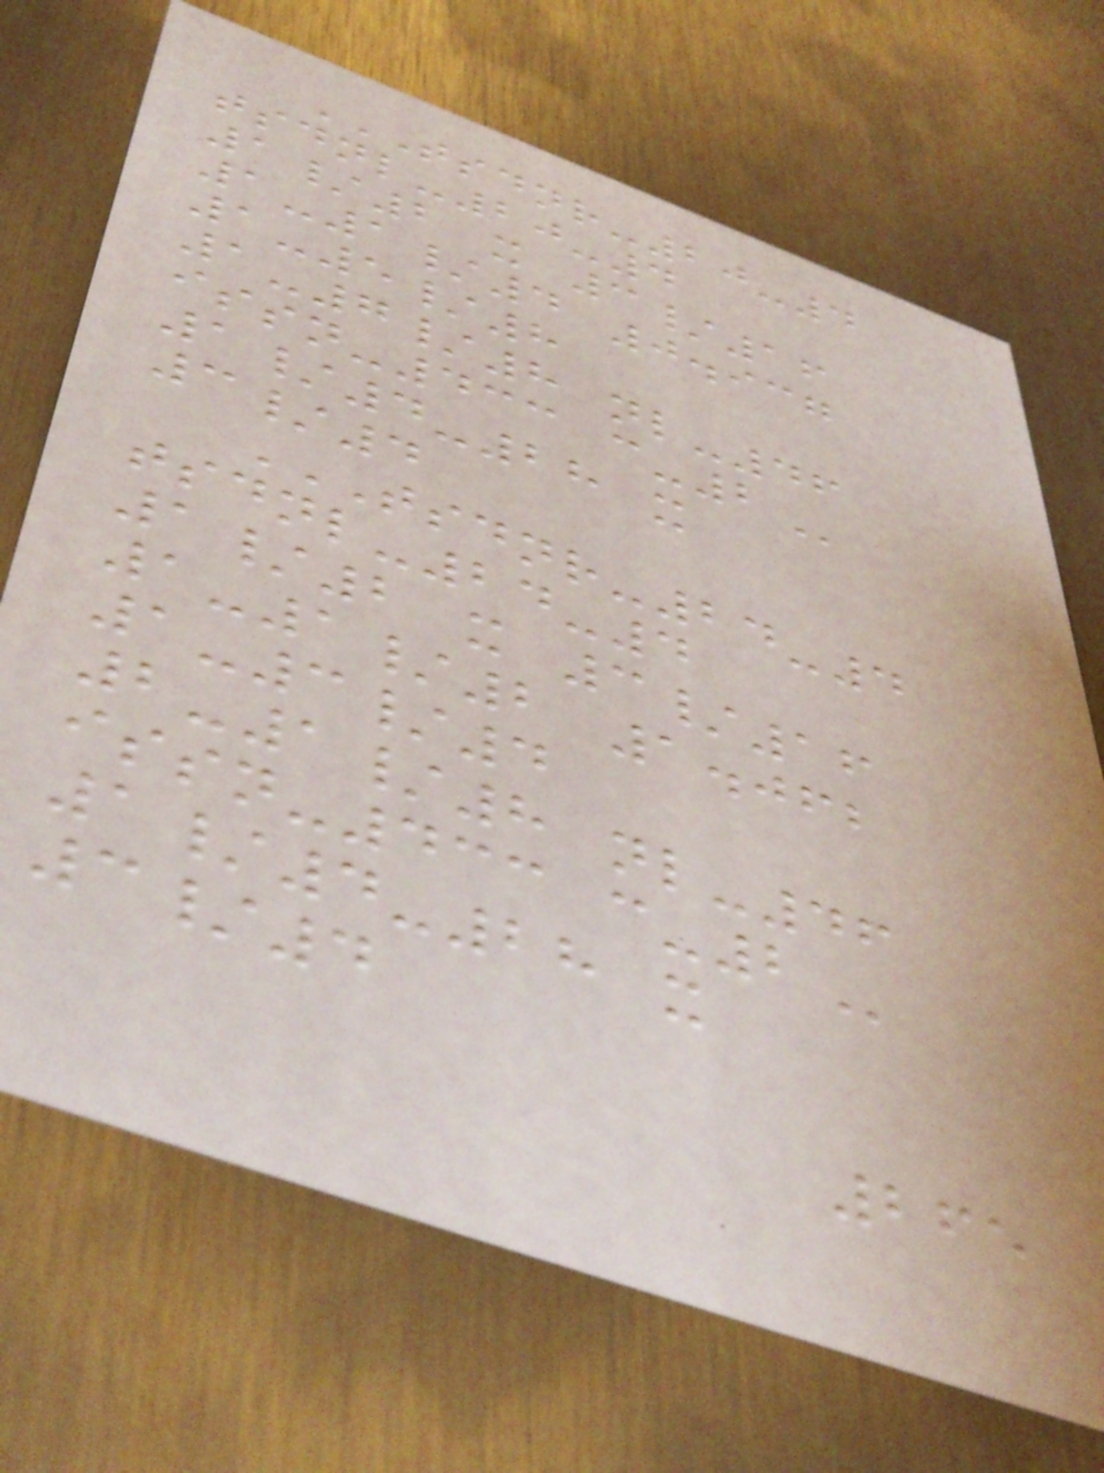TSDNR-20-4
TSDNL-20-4
1/2 X 3/16
1-1/4 0.937
1-5/8
1-7/8 NL-46
ISSN-433 C-2
1/4-28 x
3/4
TSDNR-24-4
TSDNL-24-4
1/2 X 3/16
1-1/2 1.062
1-3/4
2-1/8 NL-46
ISSN-433 C-2
1/4-28 x
3/4
265
